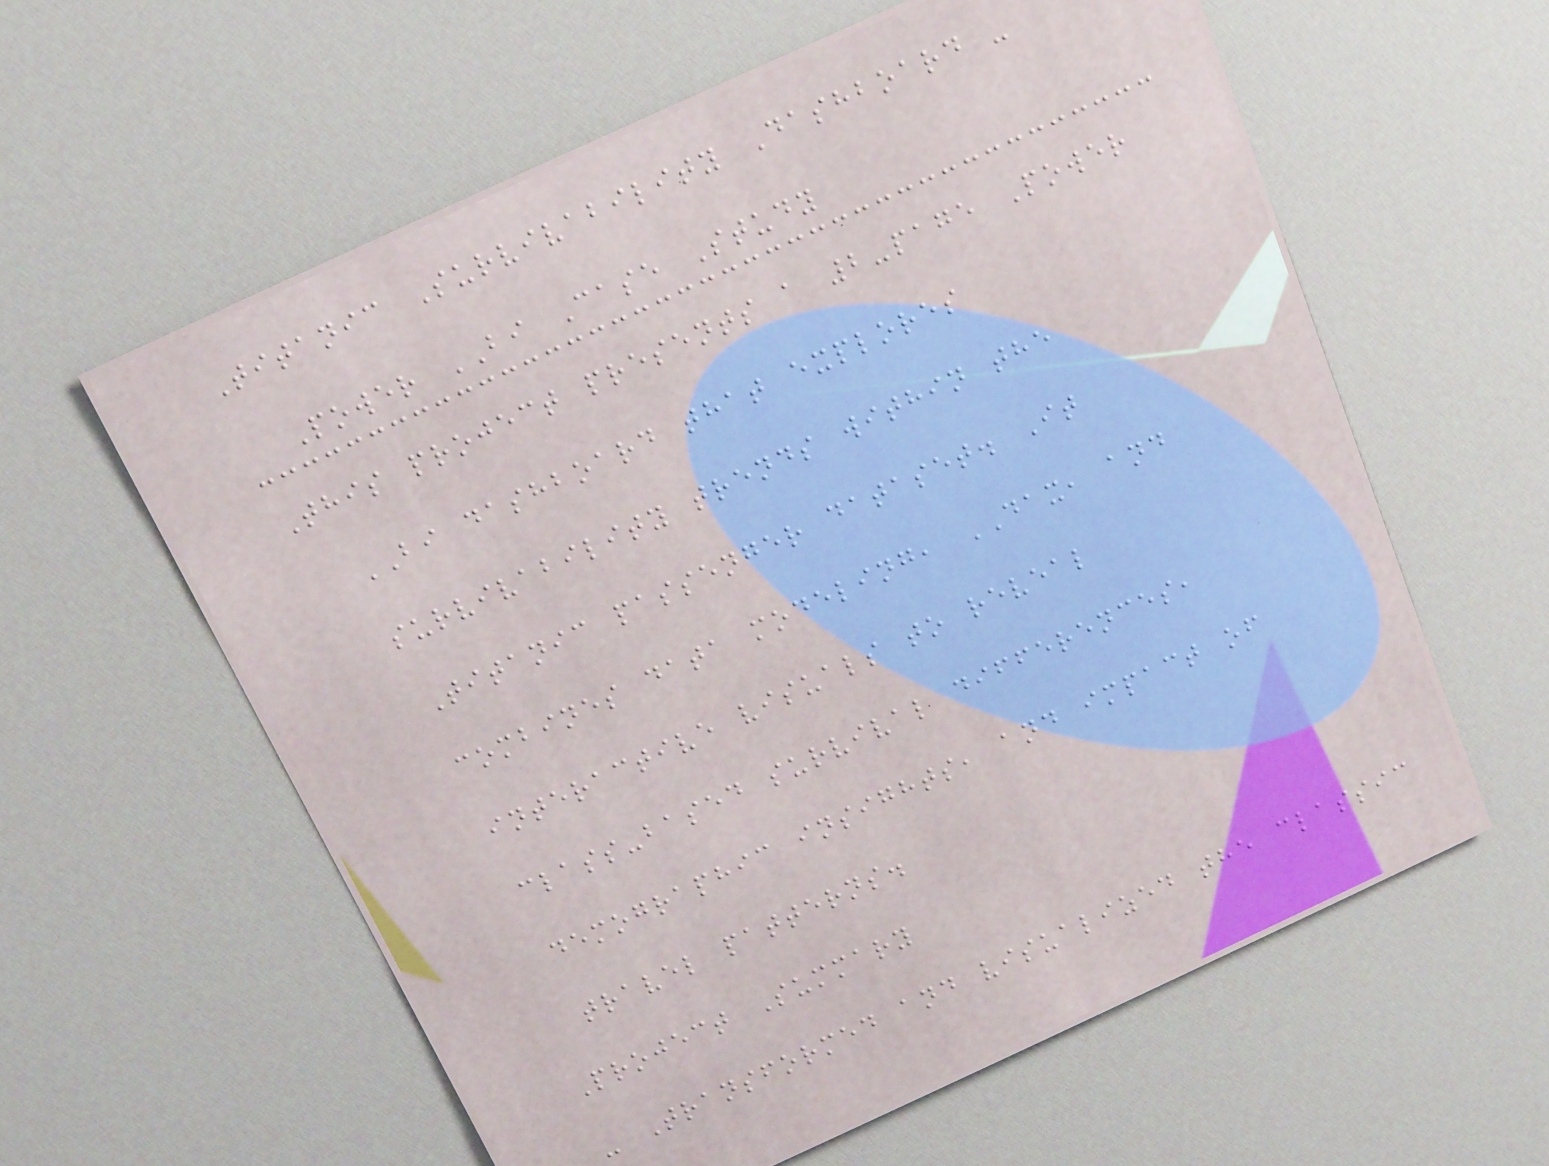Titanic Survivability Dashboard -
Power BI Case Study
This project presents a 2-page Power
BI dashboard that explores
survivability trends within the
Titanic passenger dataset. It
combines data modeling, DAX, and
interactive visuals to reveal
class-based survival differences,
demographic insights, and impact of
travel patterns.
Project Summary
- Transformed and visualized the classic
